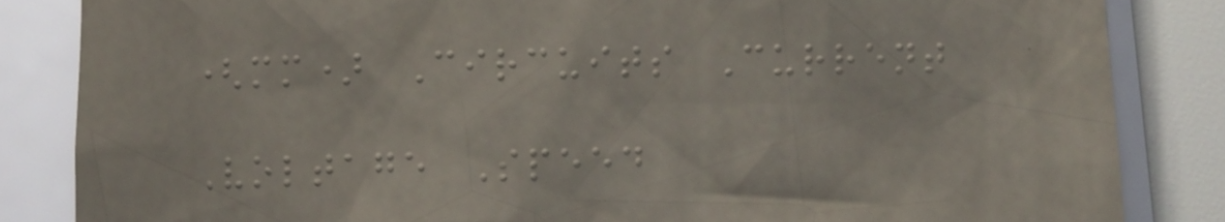(mm) Circuits Current
Voltage Speed
